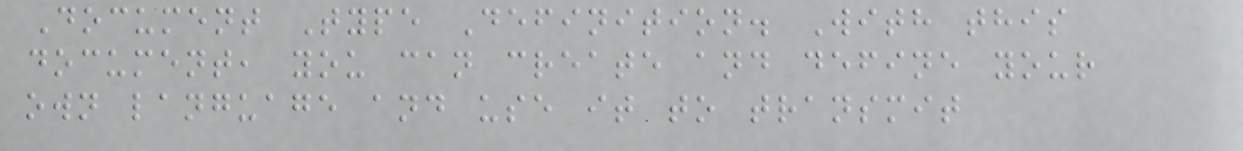Document Type Definition. With this
document, you can create and define your
own language and use it to transmit
